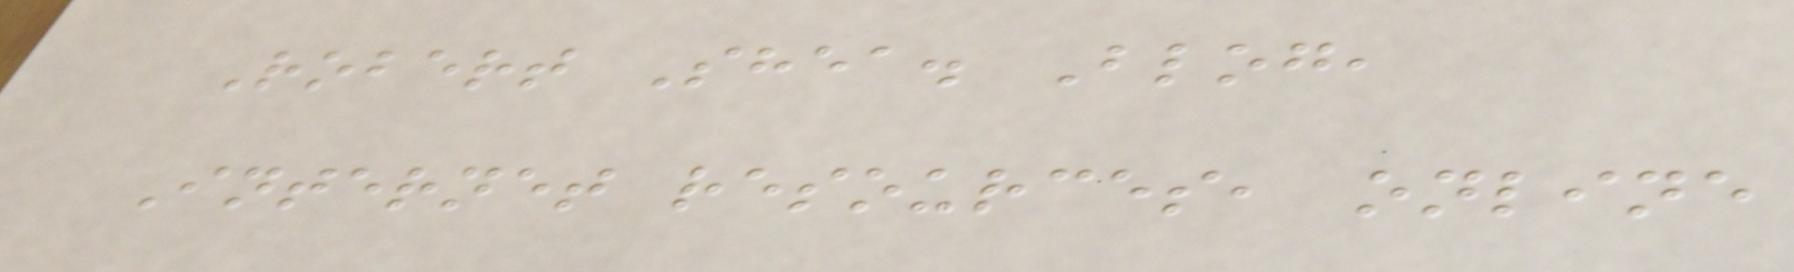Robert Shea. Blog,
Internet resources, online
